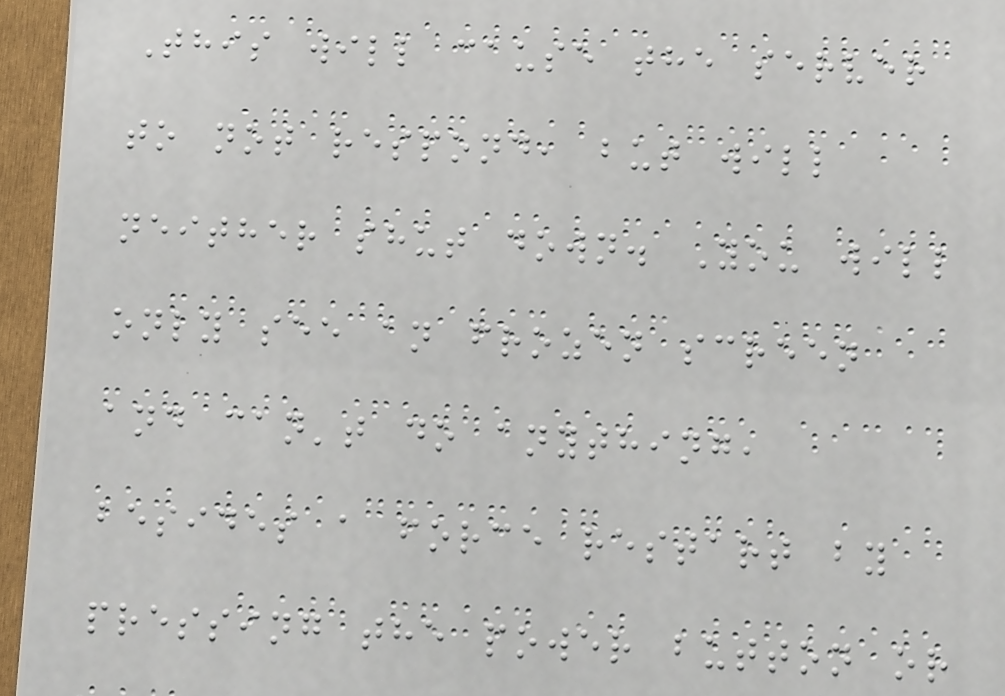This will cause the server
to not respond, but will
neither shut down. You will
only see an frozen screen
and can't do anything,
besides a force restart by
pressing the power button or
